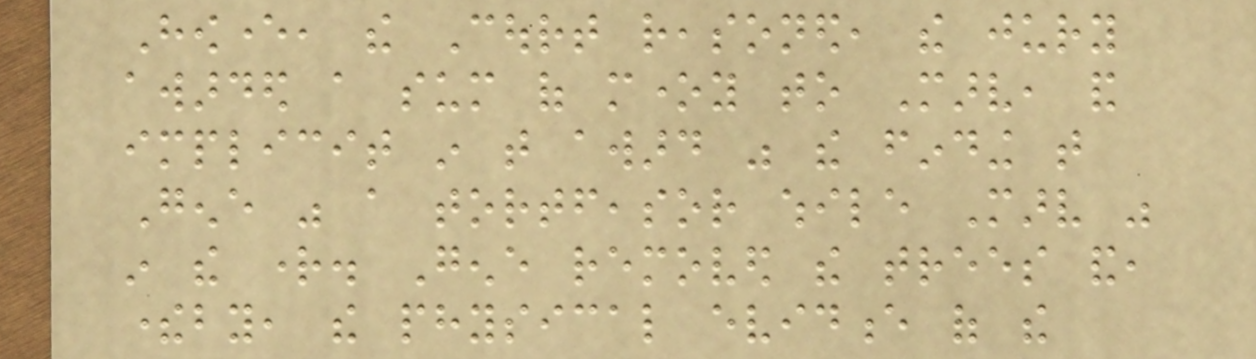However, the Court reasoned, the jury
awarded a sum of money to Marv, and
implicit in that award was the finding that
Gene was a tortfeasor while Marv was
in the right. Gene removed the trees and,
thereby, the physical evidence of the
